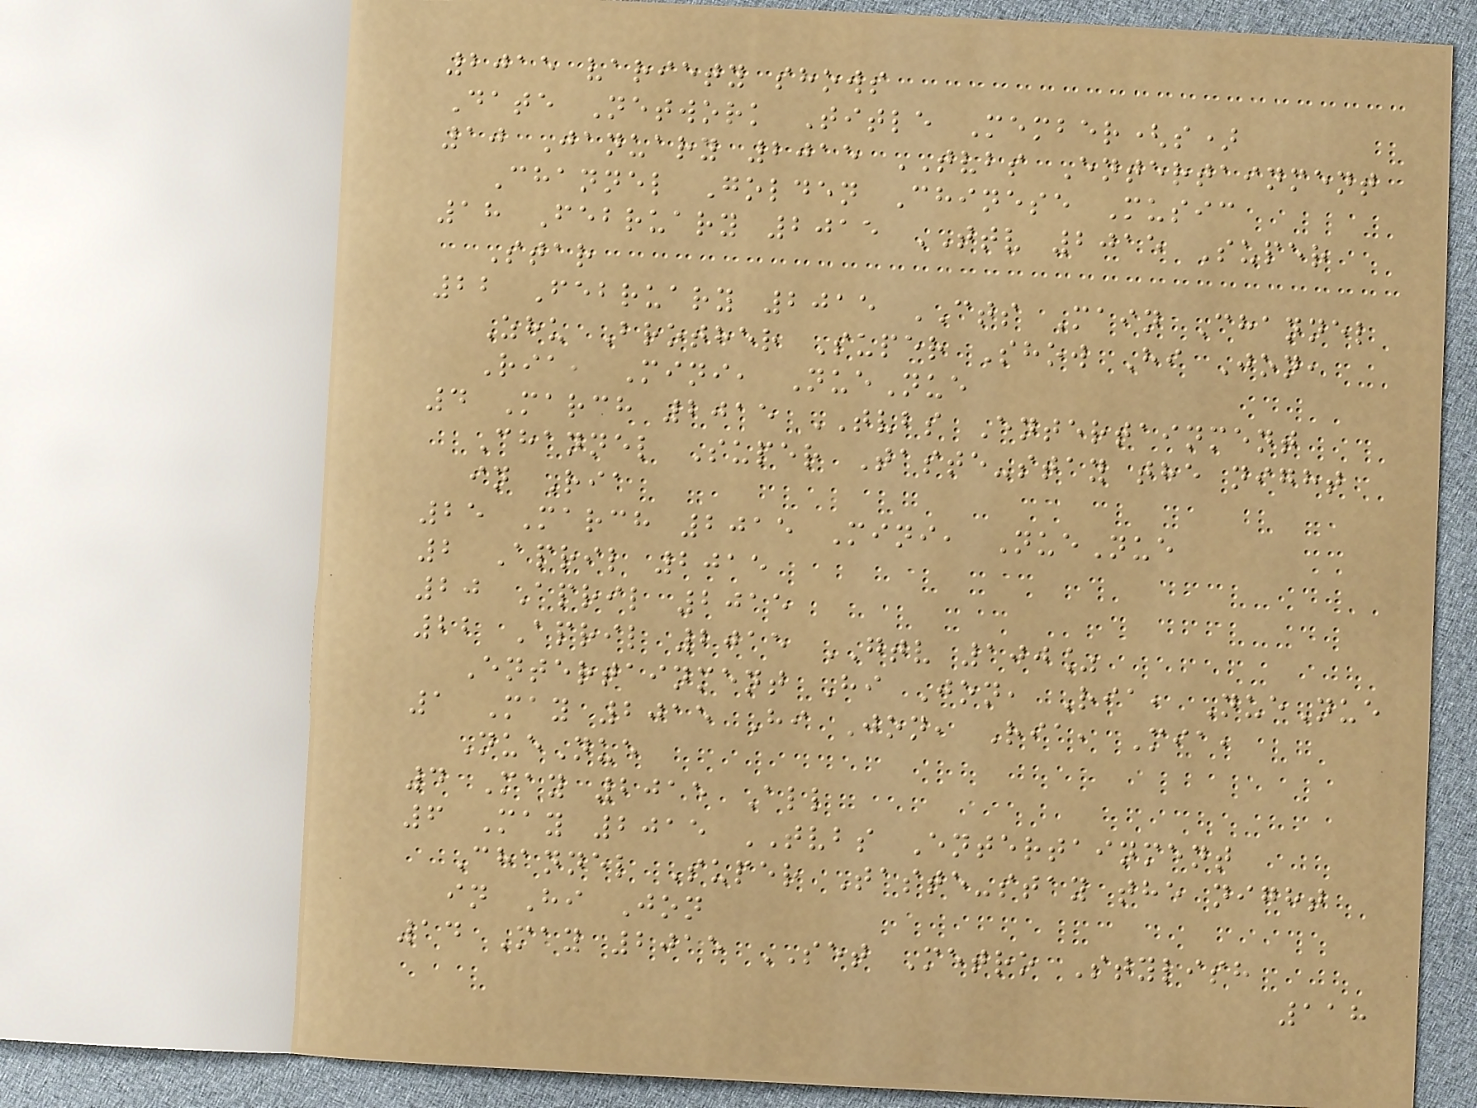2015 variety shows
Date Network Title Member(s)
10 January 2015 TVBS Entertainment
Channel Golden Chinese Music
18 February 2015 TTV 2015 Super
Star
22 February 2015 CTS Main Channel
Zhu Brother Super Show Hi Jon,
Ria, Mini, NueNue
4 March 2015 TVBS Entertainment
Channel Super Taste-stay the night
in Ria
25 March 2015 Mini, NueNue
2 April 2015
20 April 2015
22 April 2015 GTV 100%
Entertainment Hi Jon, Ria, NueNue
1 May 2015 Hi Jon, Ria, Mia,
NueNue
4 May 2015 All
6 May 2015 TVBS Entertainment
Channel Super Taste-stay the night
in Hi Jon
14 May 2015 SET Metro Stylish
118
